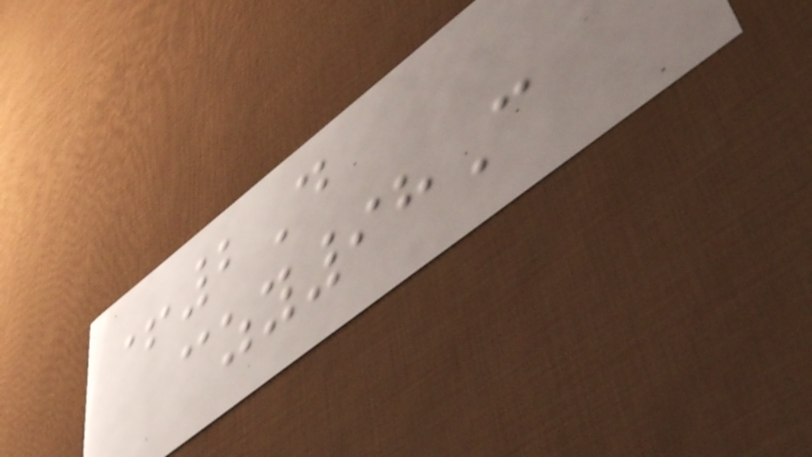+2D
czy98C
